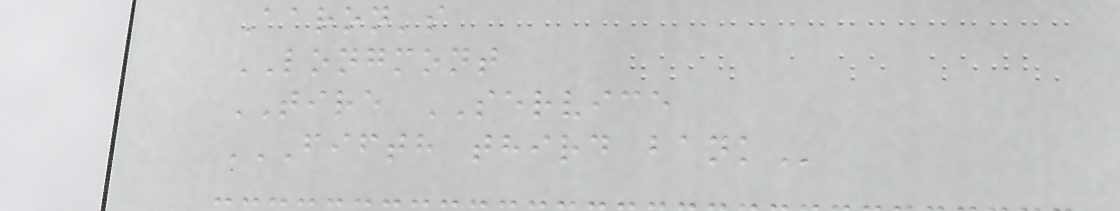Aaron's
LONGMONT
TIRE SERVICE
FIFTH THIRD BANK
